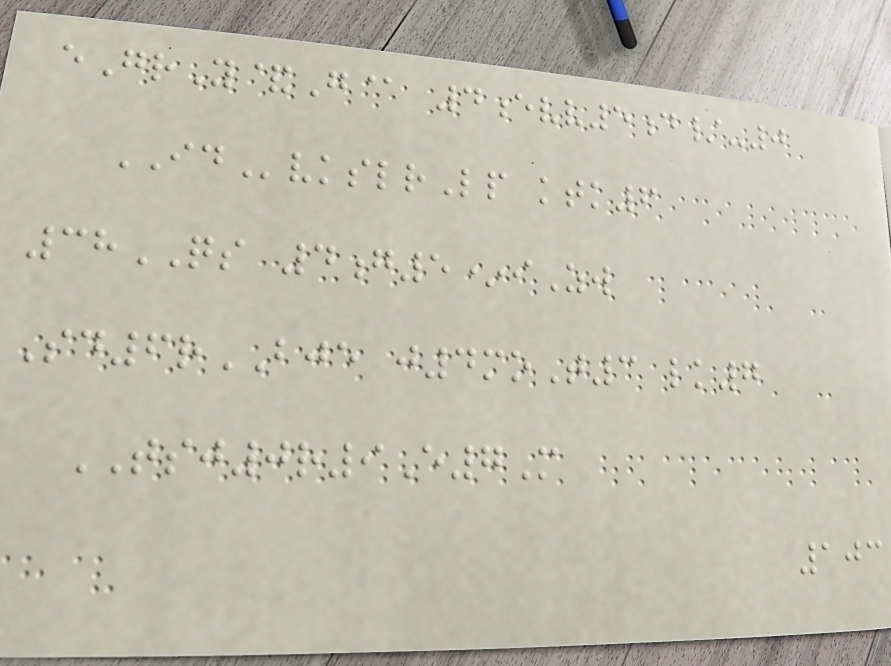eGrY&G@ 4evv5d/-0
IDvkslrLp ktk6
38QS 4g5*iZw
Sd6rBJE j4moT3 lk7
TSJ0r9E7M
103
